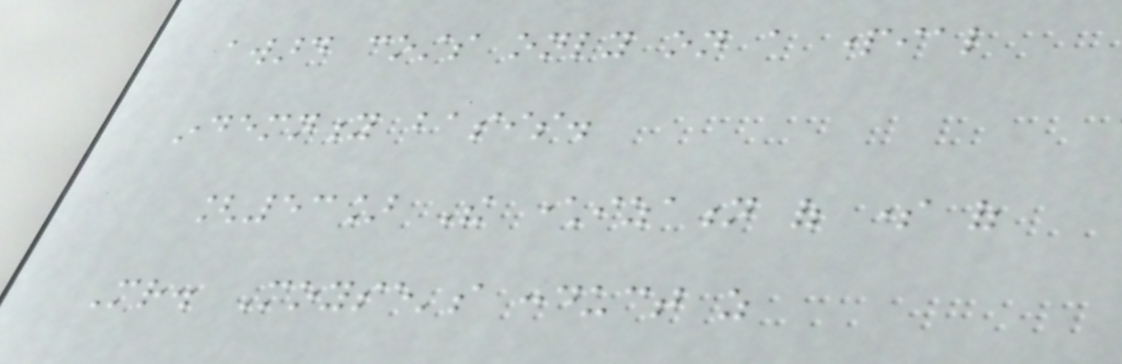award costs only on a partial
indemnity basis.
[53] The characterization of some of
Mr. Moyse's conduct as
